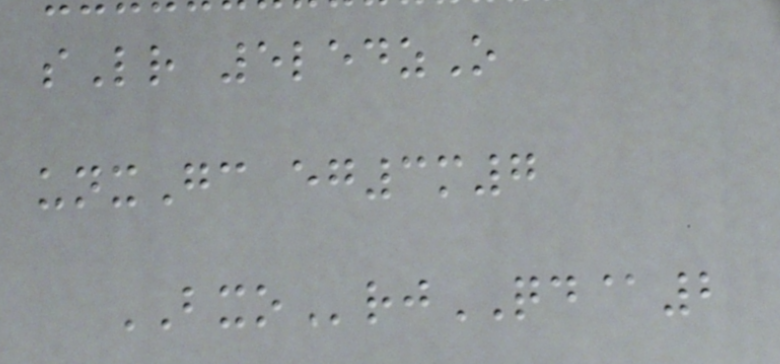sLr 5ledzO
unxGc eg3m7
BXOrjQD@2
